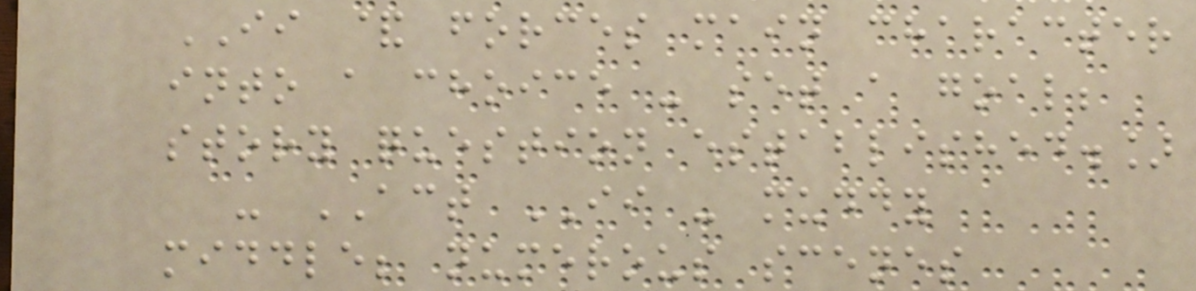II & forces main character
into a choice - set a goal;
story question established.]
- ACT II - muddy
middle; numerous scenes
